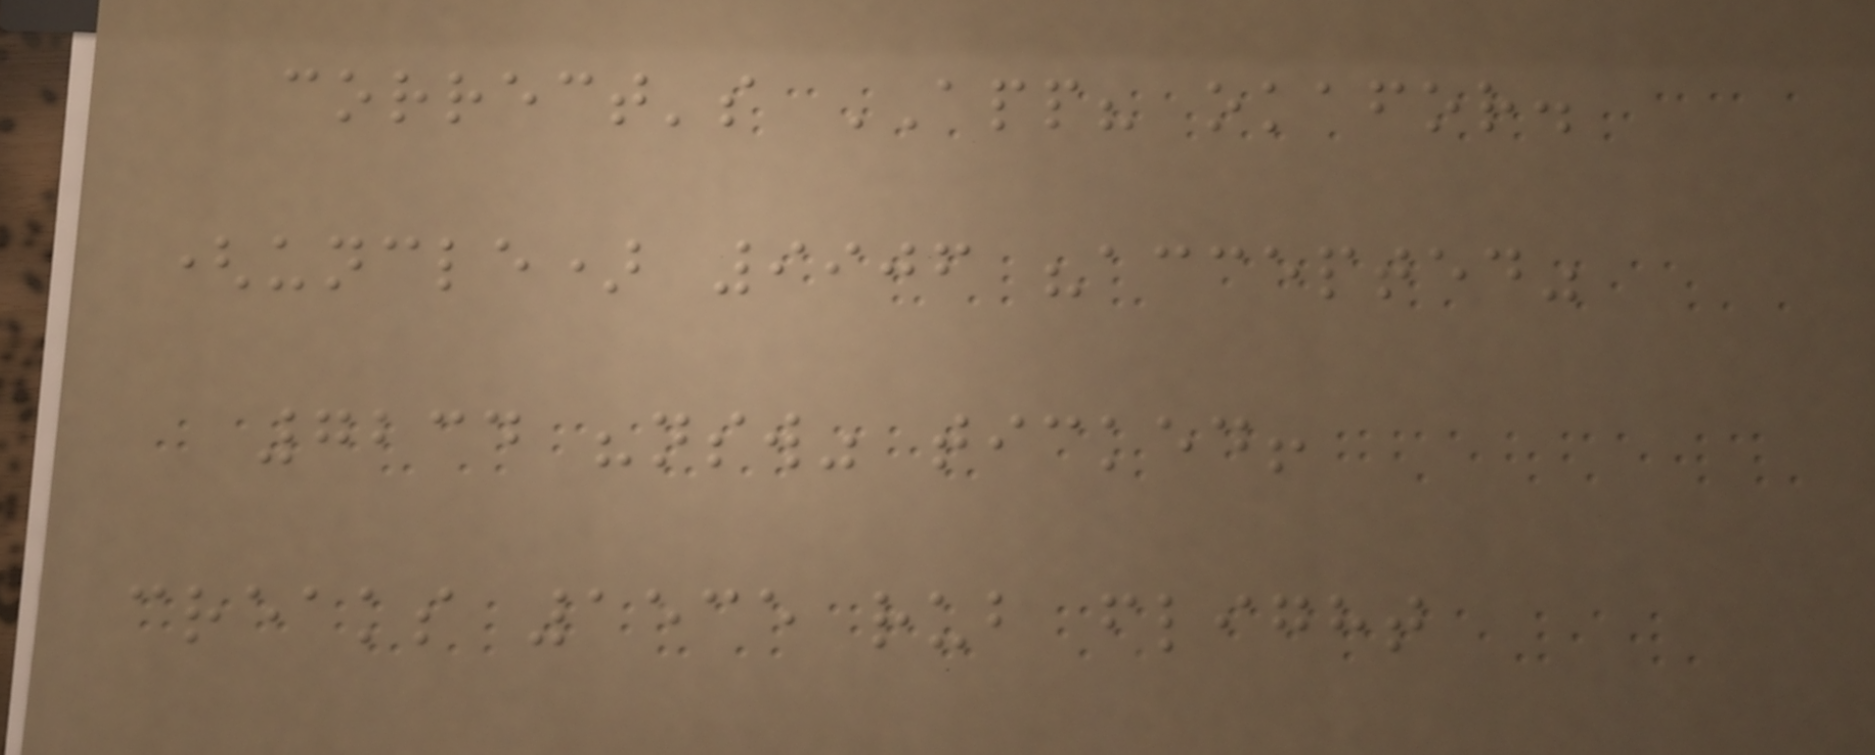correct's APP? okafor.
(uncle) 9906 "accepted"
7234 "nsw" ticked!
creaks 1535 rub flight
